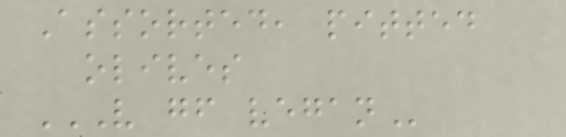Assorted, pitted
olives
V GF VEGAN
